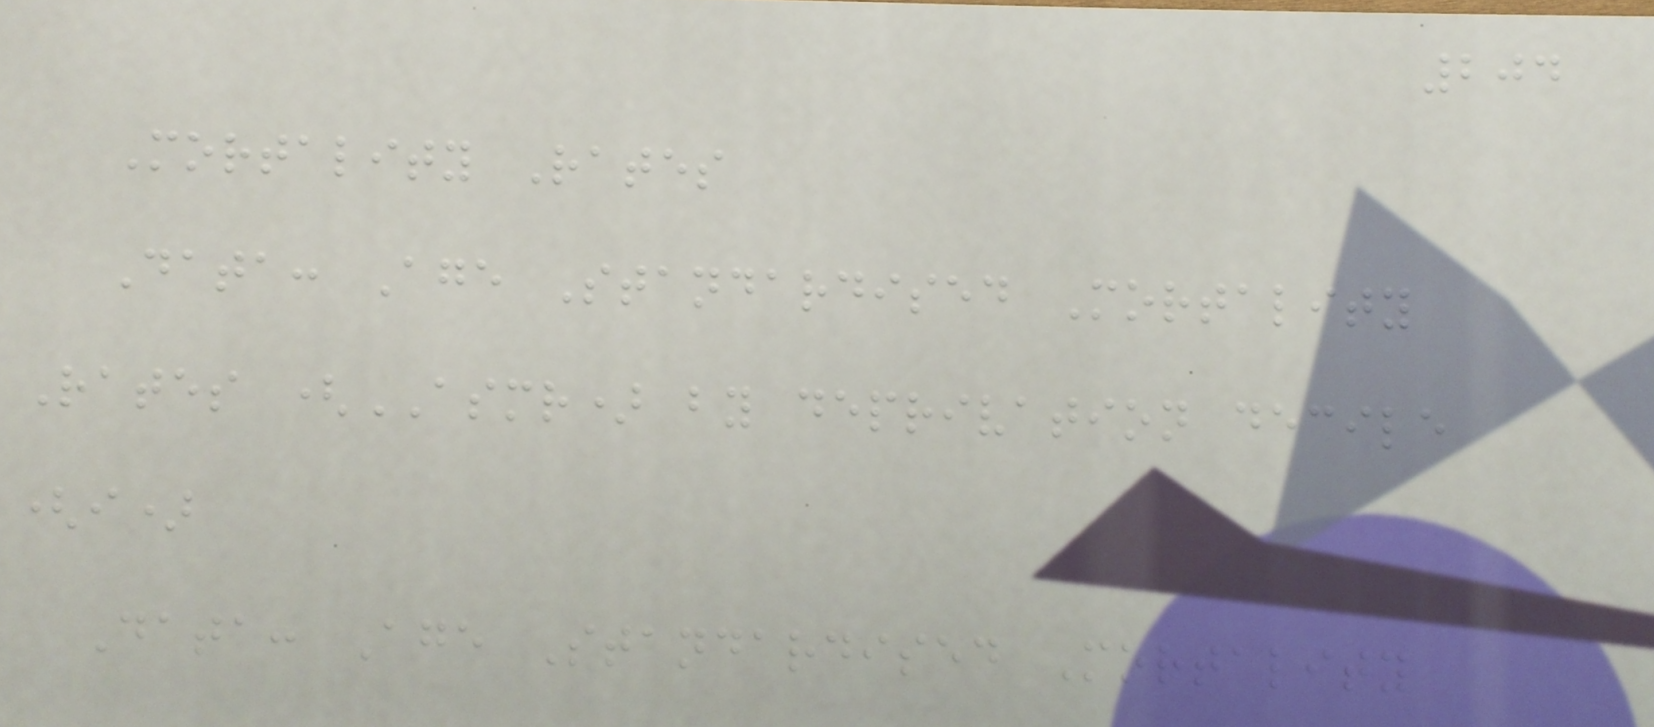204
Mortality Rates
Data: Age Standardised Mortality
Rates (ASMR) by deprivation decile
(i)
Data: Age Standardised Mortality
